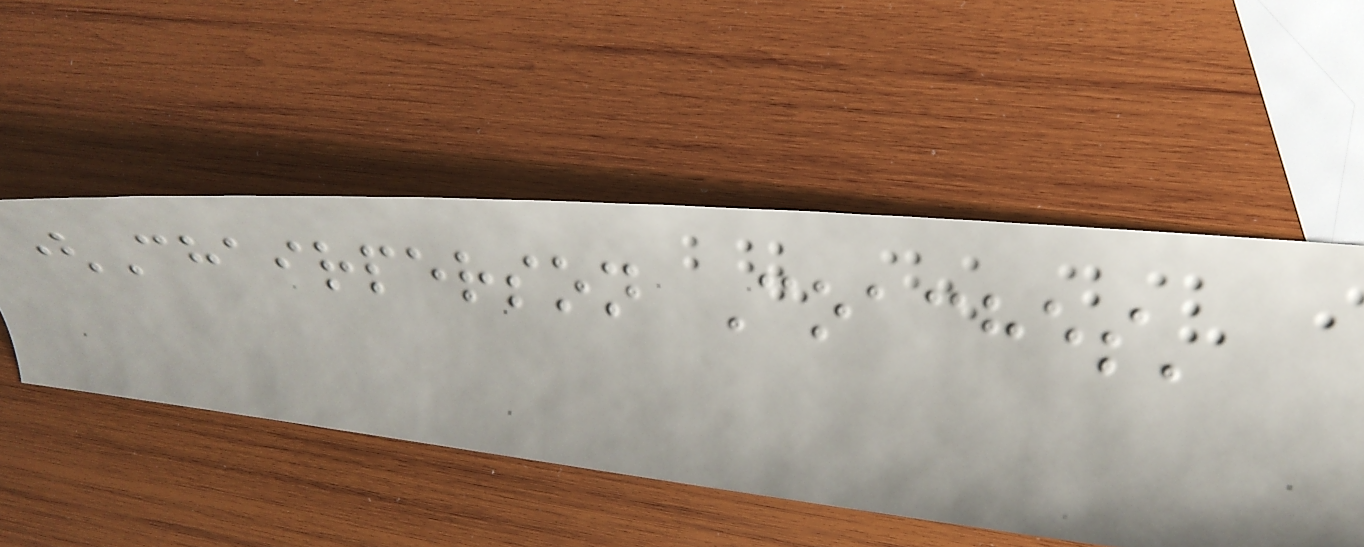(Chairperson Coaches'
